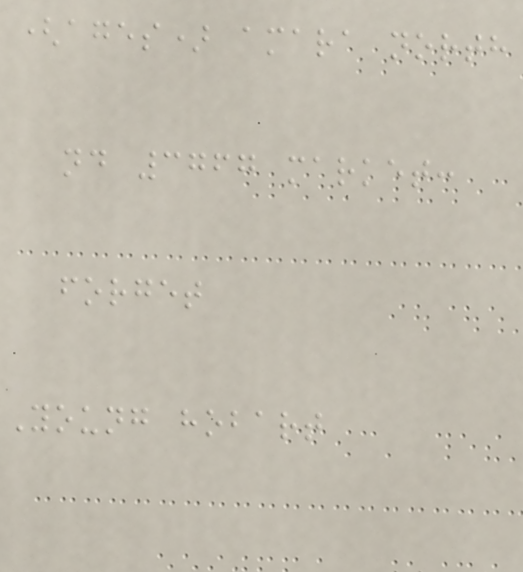(ages) amara north
nd 3767 market:
forget
Young hobart
